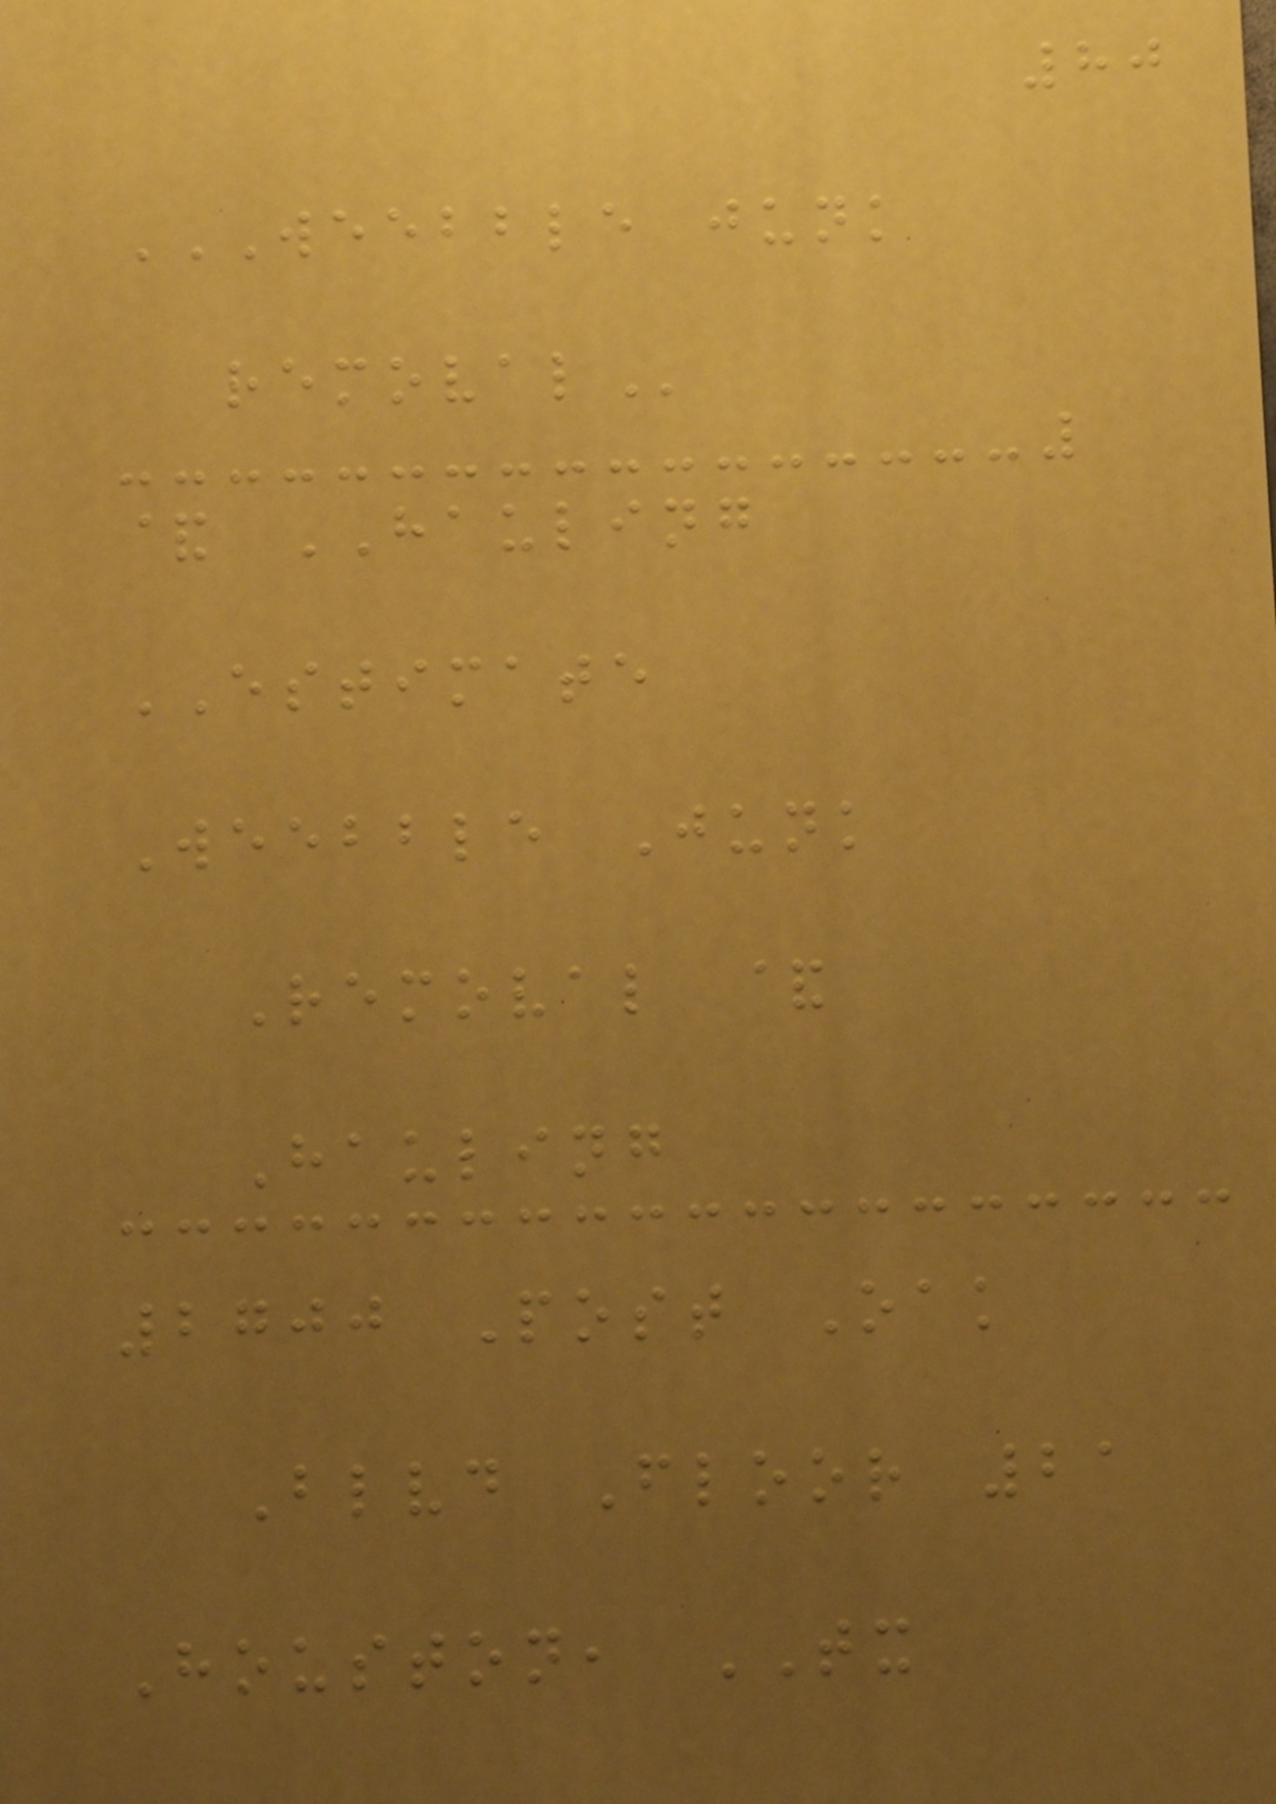80
WEEBBLE JUNK
REMOVAL
& HAULING
ESTIMATE
Weebble Junk
Removal &
Hauling
2700 Post Oak
Blvd Floor 21
Houston, TX
